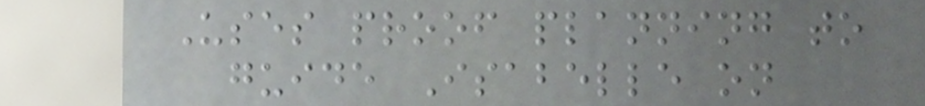Uses proof planning to
guide Isabelle on
